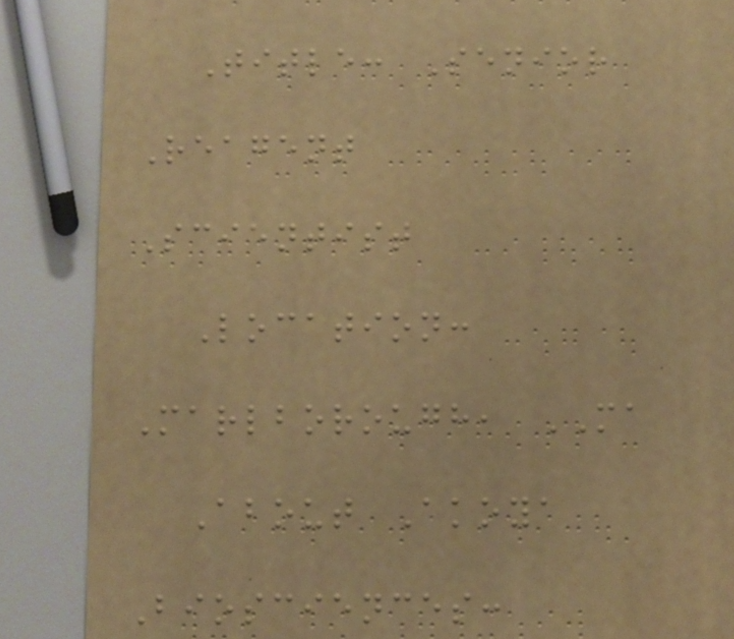Title: Senior
Reagent
Scientist
Location:
Marlborough, MA
About Akoya
Biosciences:
